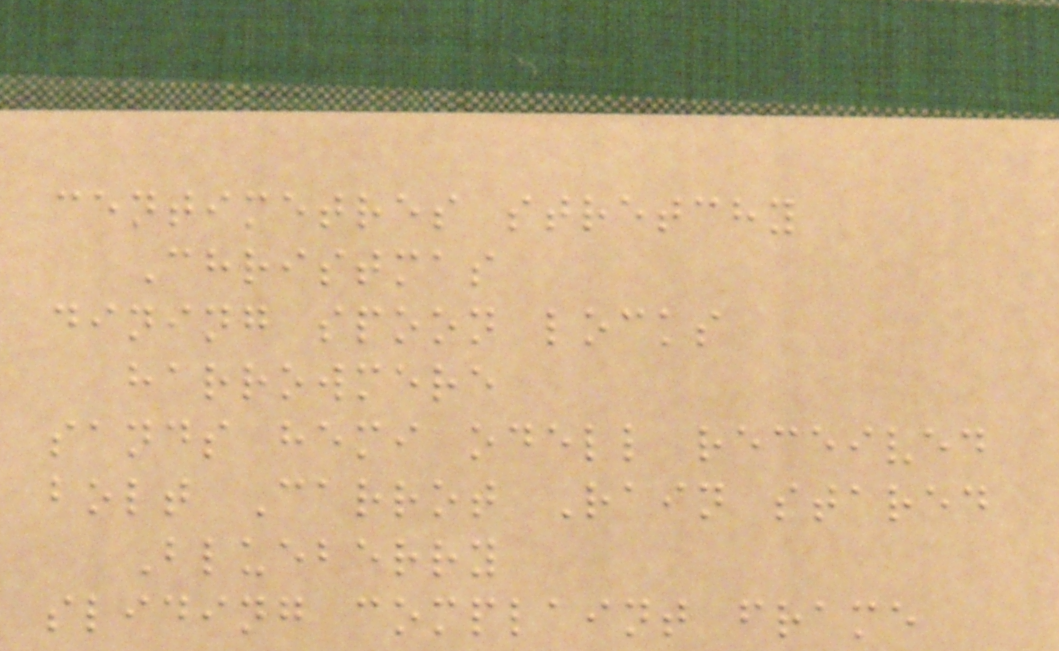centimetres stretchy
Christmas
dining spoon locks
harrowmere
sands hemi odell received
bolt Carrot Rain stared
Blueberry
sliding complaint frame
